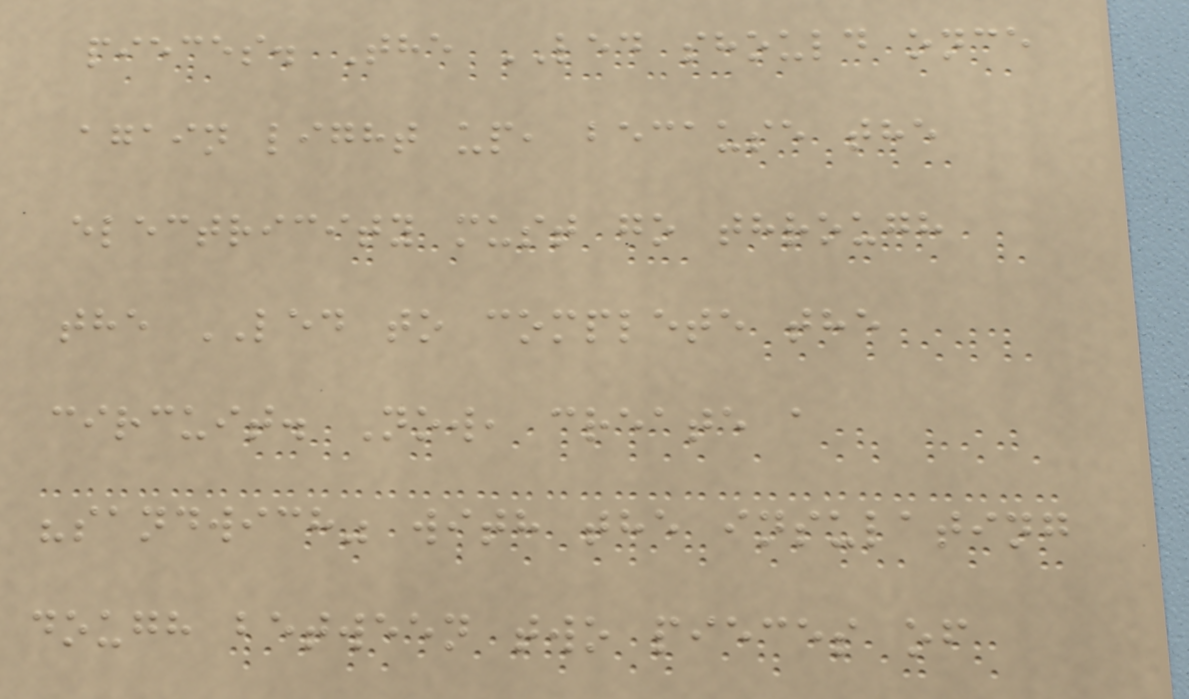pieces. The LED should once
again light up, because the
electricity must go through
the LED to complete the
circuit. Now, create a
"sandwich" with the insulating
dough between two pieces of
